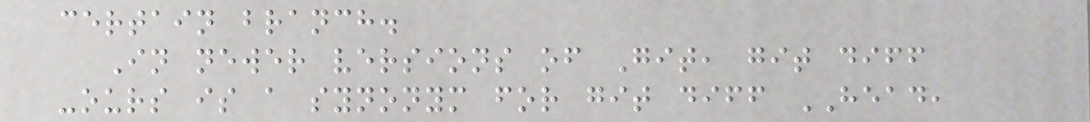certain branch.
In newer versions of Git, git diff
-ours is a synonym for git diff HEAD,
